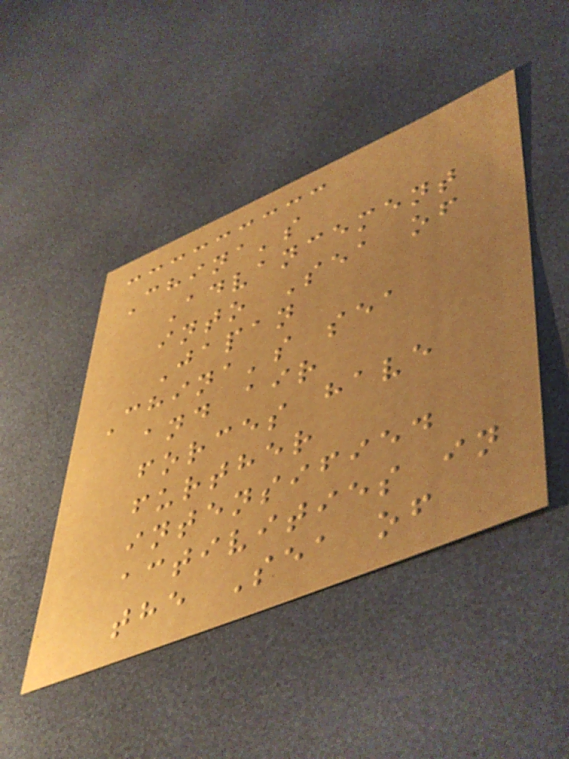China's
Advancement
into Sea of
Japan
China's sea
and air
forces have
further
intensified
activities in
the Sea of
